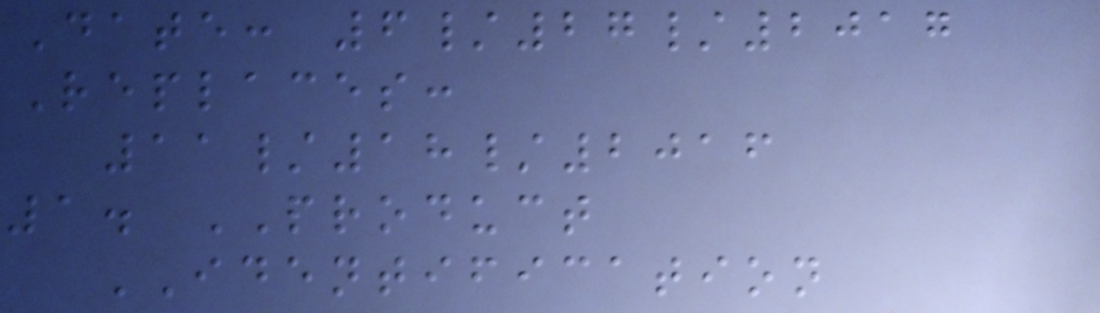Date: 6/27/2017
Replaces:
11/18/2016
1. PRODUCT
IDENTIFICATION
